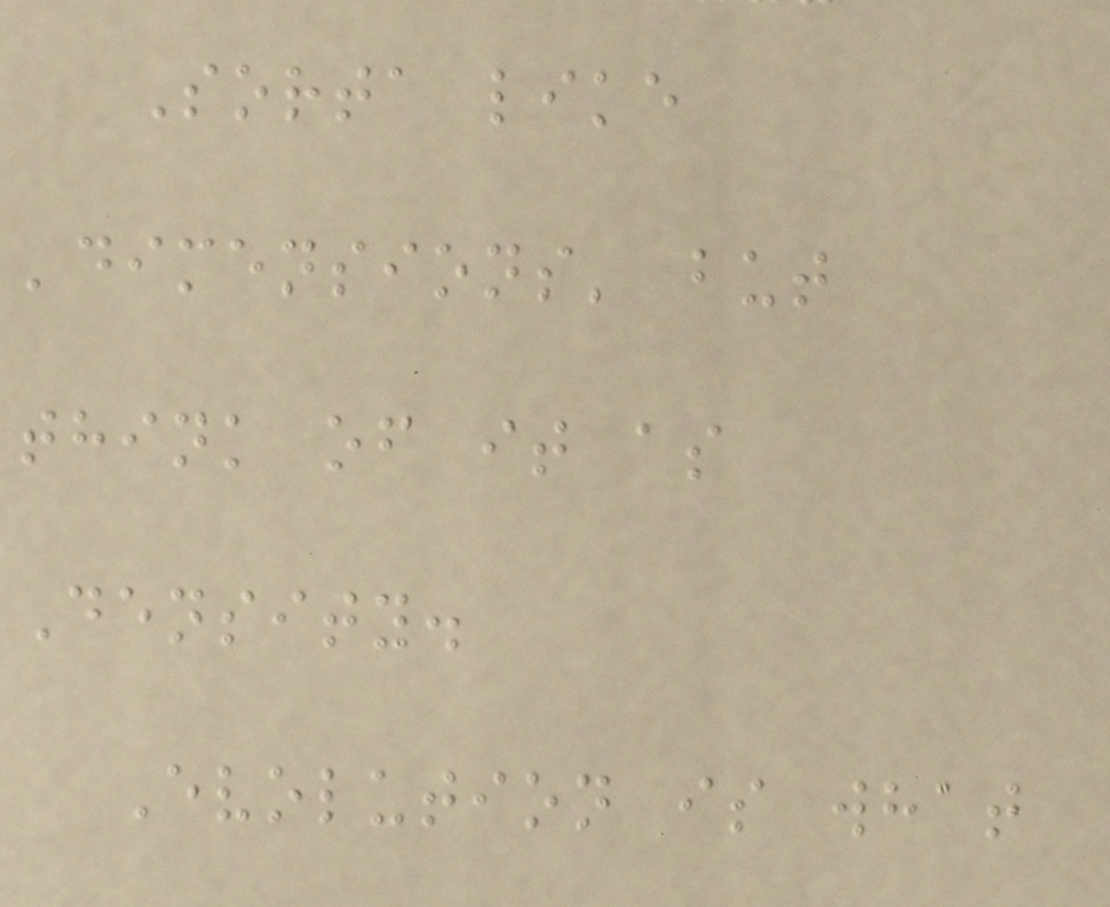Sorta like
'dimensions' but
think of it as
Density.
Evolution is what
